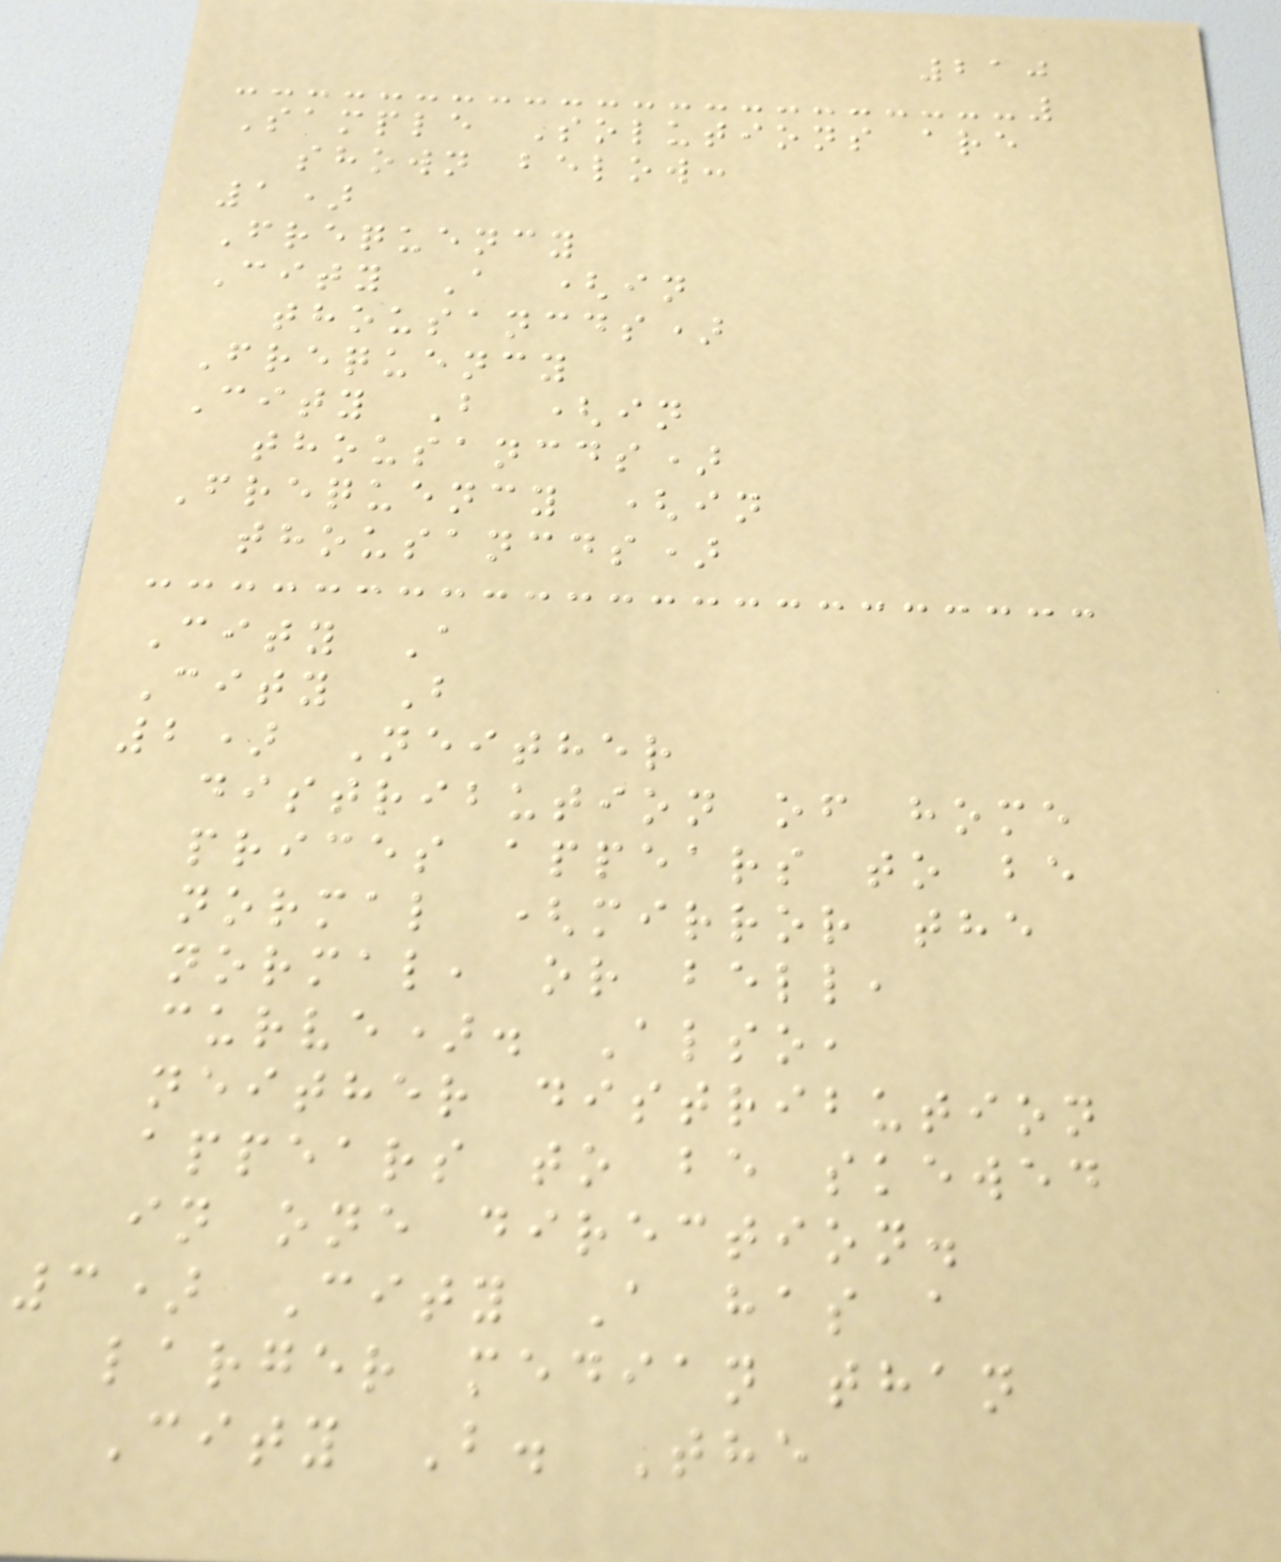210
Sample Solutions are
shown below:
1)
Frequency
City A (in
thousancds)
Frequency
City B (in
thousancds)
Frequency (in
thousancds)
City A
City B
2) Neither
distribution of home
prices appears to be
normal (mirror the
normal, or bell,
curve). Also,
neither distribution
appears to be skewed
in one direction.
3) City A has a
larger median than
City B. The
